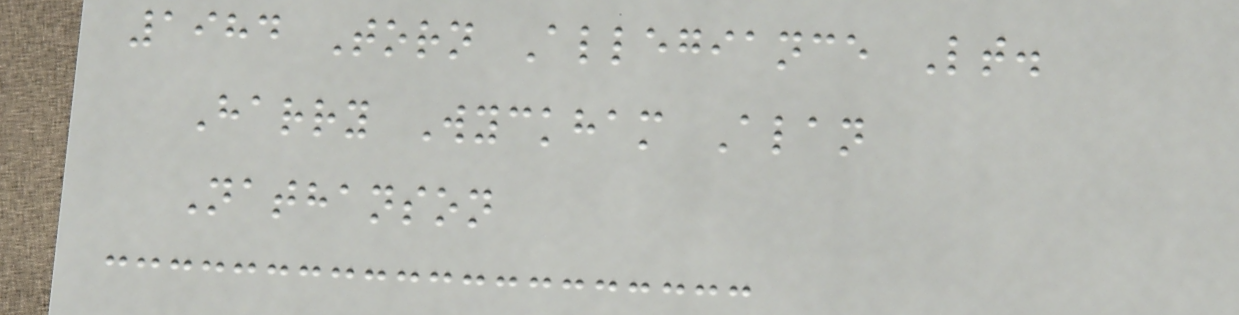1984 Torn Allegiance Lt.
Harry Wyckham Alan
Nathanson
